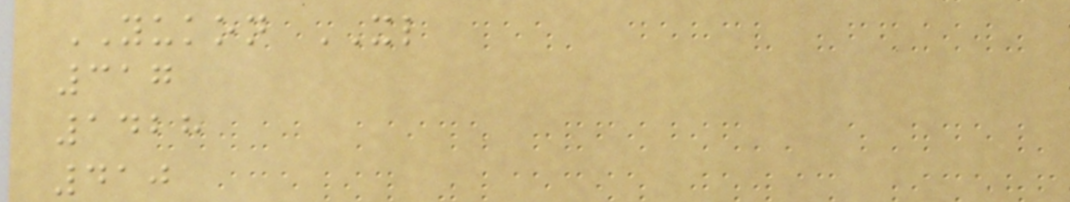YUKON XL
317
1428
410
